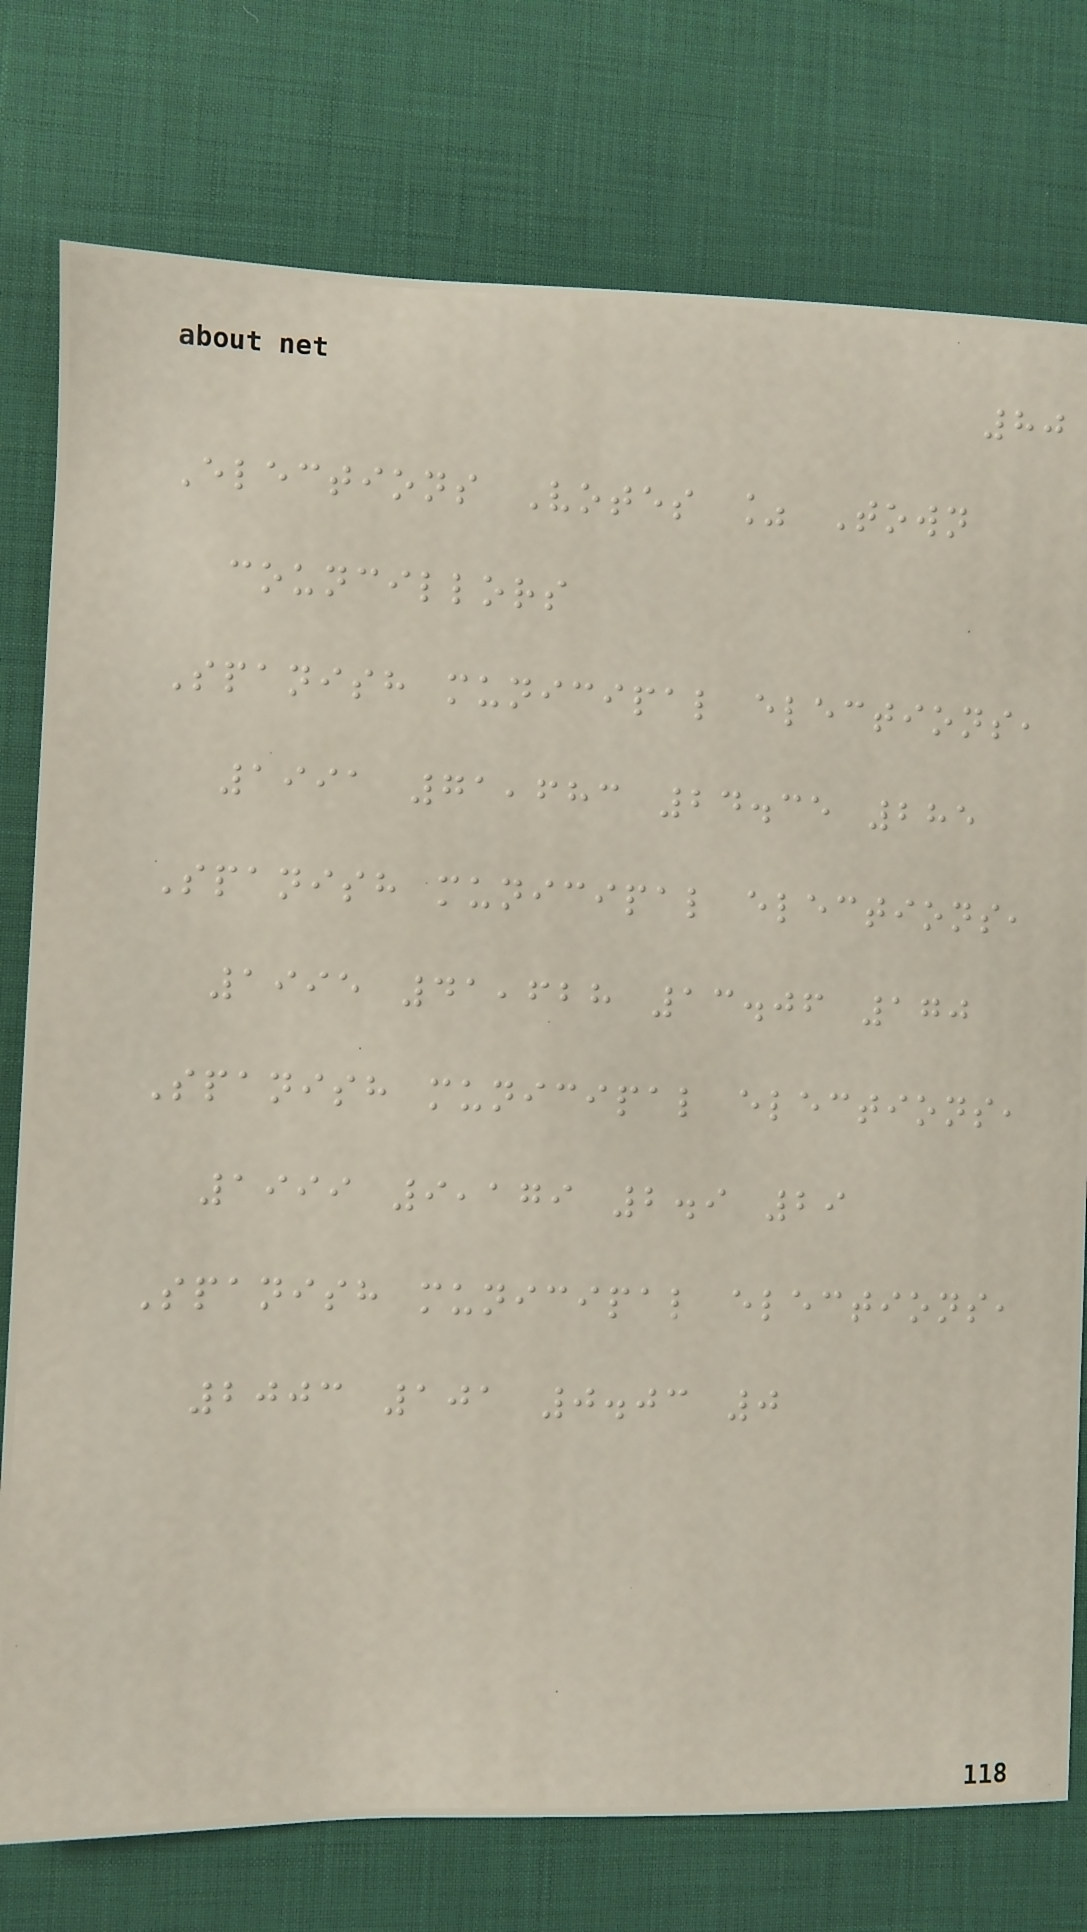80
Elections Votes % Town
councillors
Spanish municipal elections,
1991 71,683 24.35 285
Spanish municipal elections,
1995 41,628 13.06 170
Spanish municipal elections,
1999 9,179 2.9 29
Spanish municipal elections,
2003 101 0.03 0
